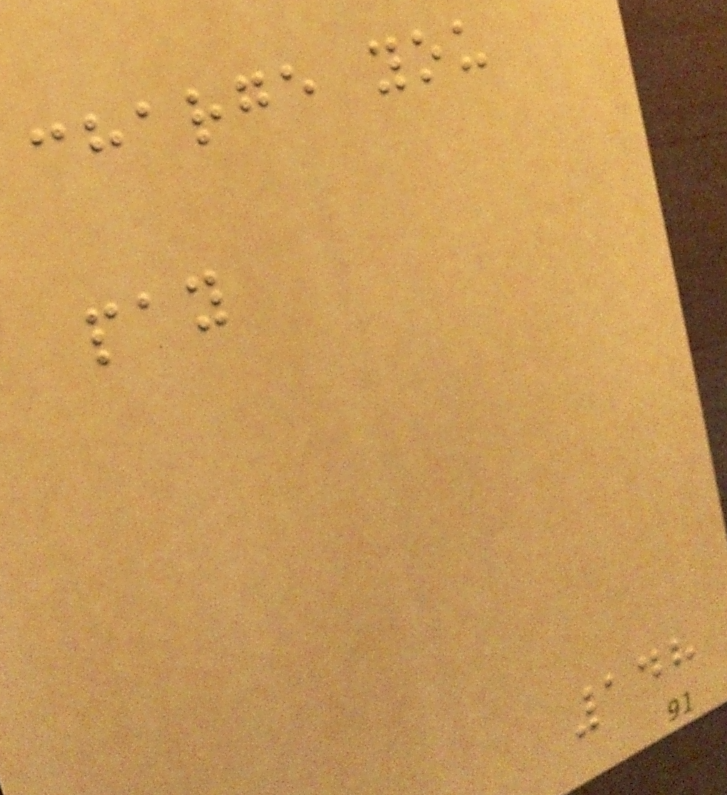charge you
pay
148
